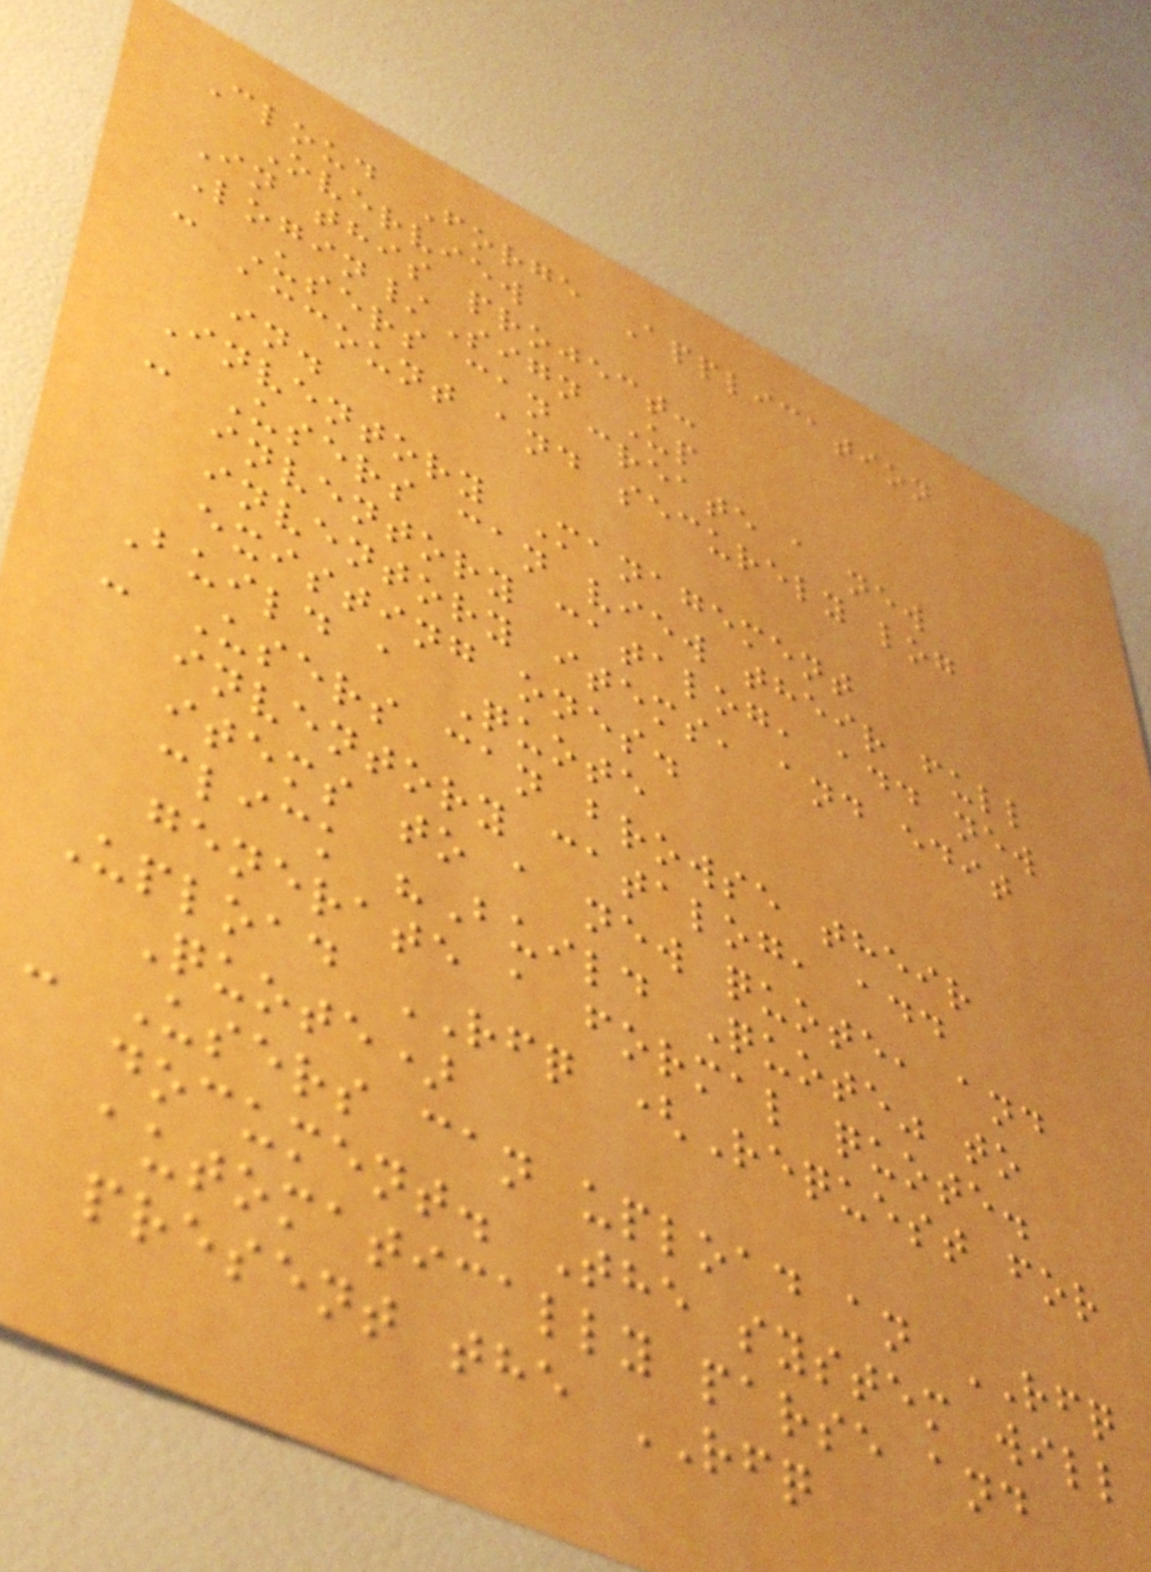Cloud Forge Application
Overview
In this project:
Login/Sign Up
- Users can create a new
account and securely log
in.
Inventory Management
- Users can view their full
inventory catalog, add new
inventory items, and edit
existing ones.
Build a Quote
- Users can browse their
inventory catalog, add
items to a new quote, and
click "Build Quote" to
generate a formal quote.
Upload RFQ (Request for
Quote)
- Users can upload an RFQ
document. The system will
automatically parse and
present the RFQ
